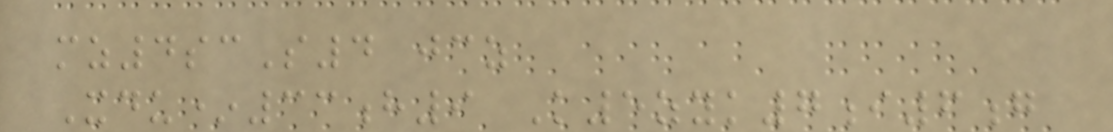mz4scS4 jcz
Xdu*33h9 K5zyk7i6g
